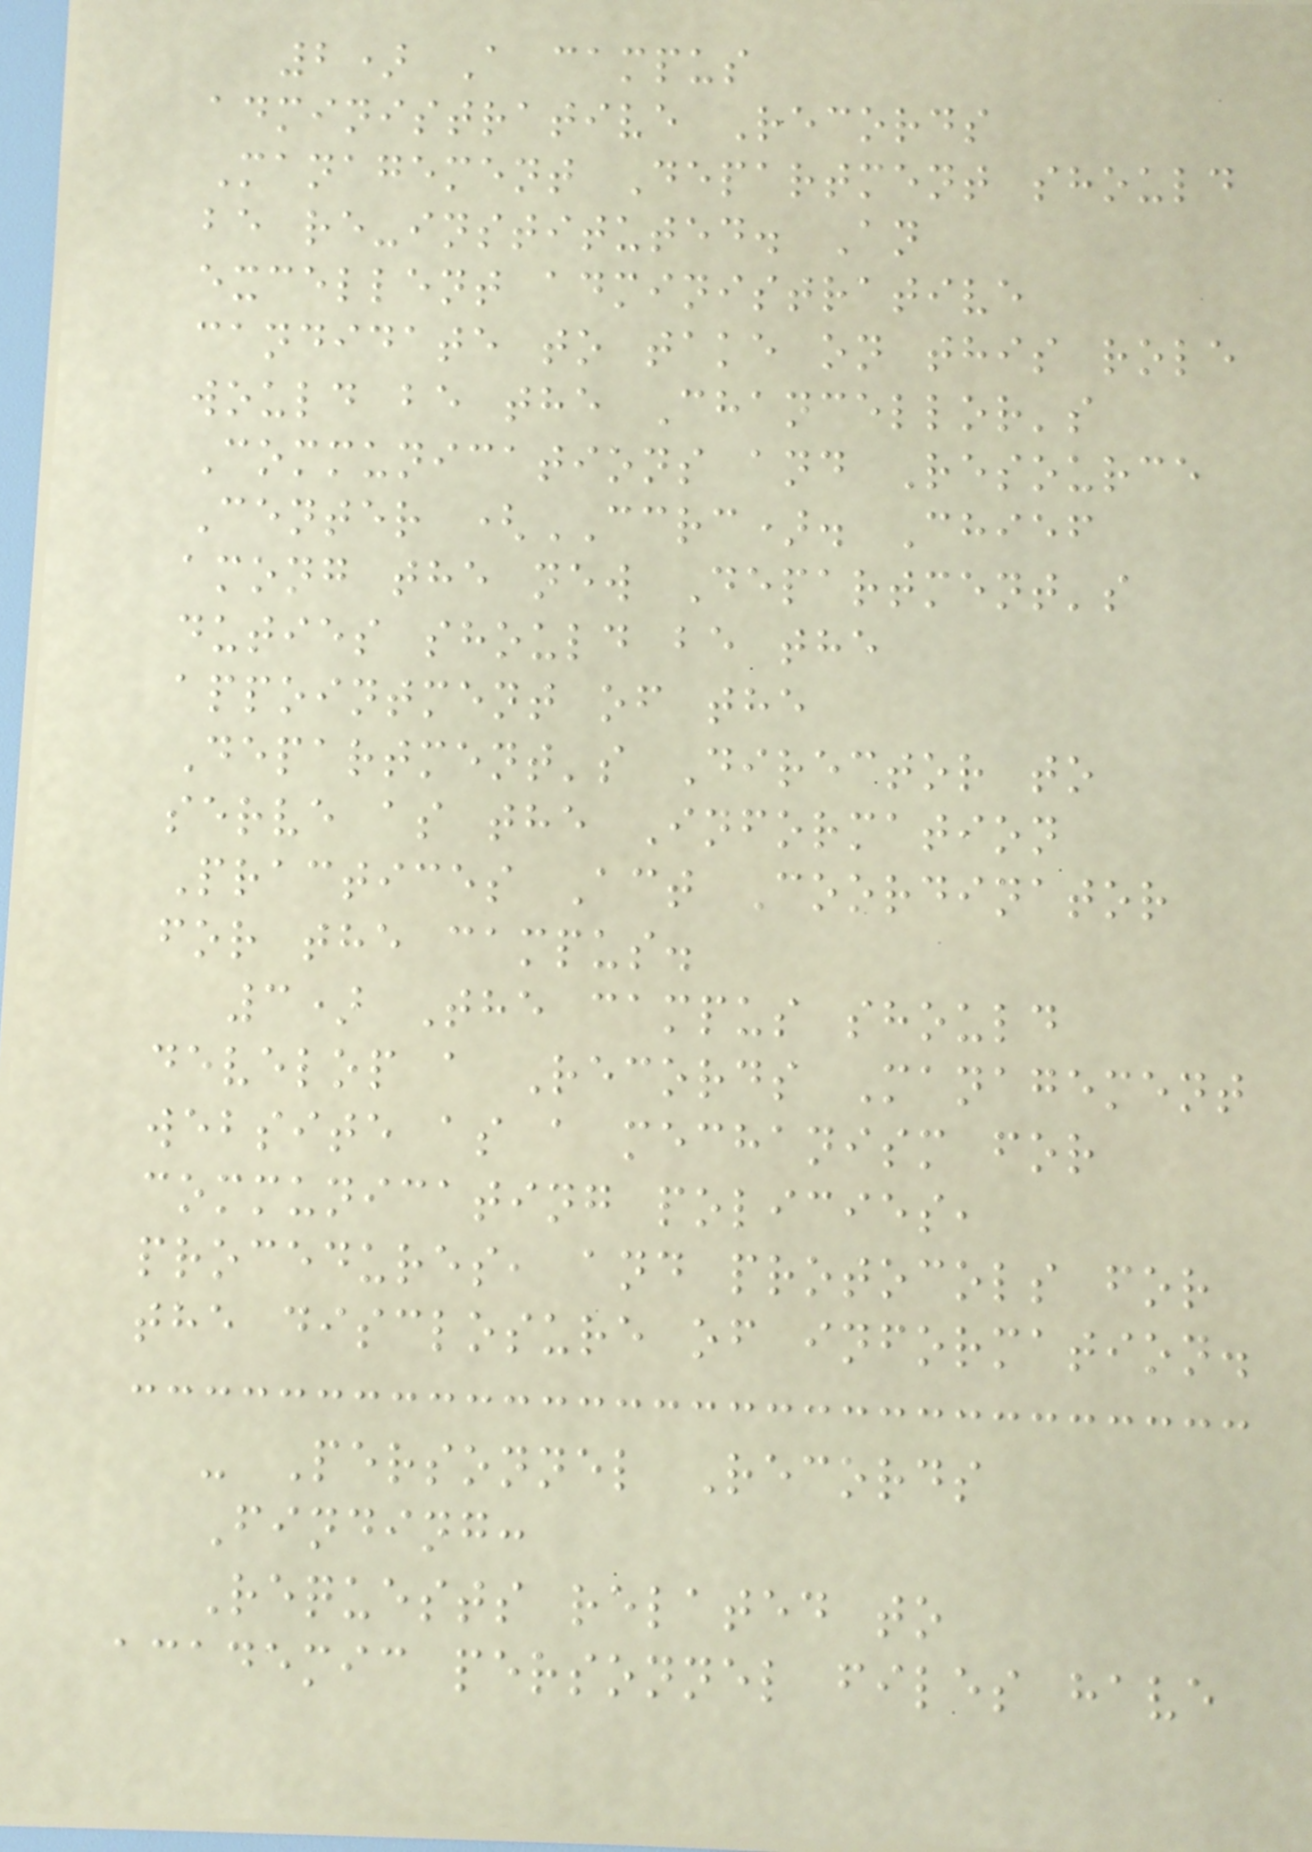2) A campus
administrative Records
Management Department should
be re-instituted. An
excellent administrative
candidate to take on this role
would be the Chancellor's
Communications and Resource
Center (CCRC). Chief
among the new Department's
duties should be the
appointment of the
Department's Director to
serve as the Information
Practices Act Coordinator
for the campus.
3) The campus should
develop a Records Management
website as a mechanism for
communicating policies,
procedures, and protocols for
the disclosure of information.
- Personnel Records
Finding:
Requests related to
academic personnel files have
